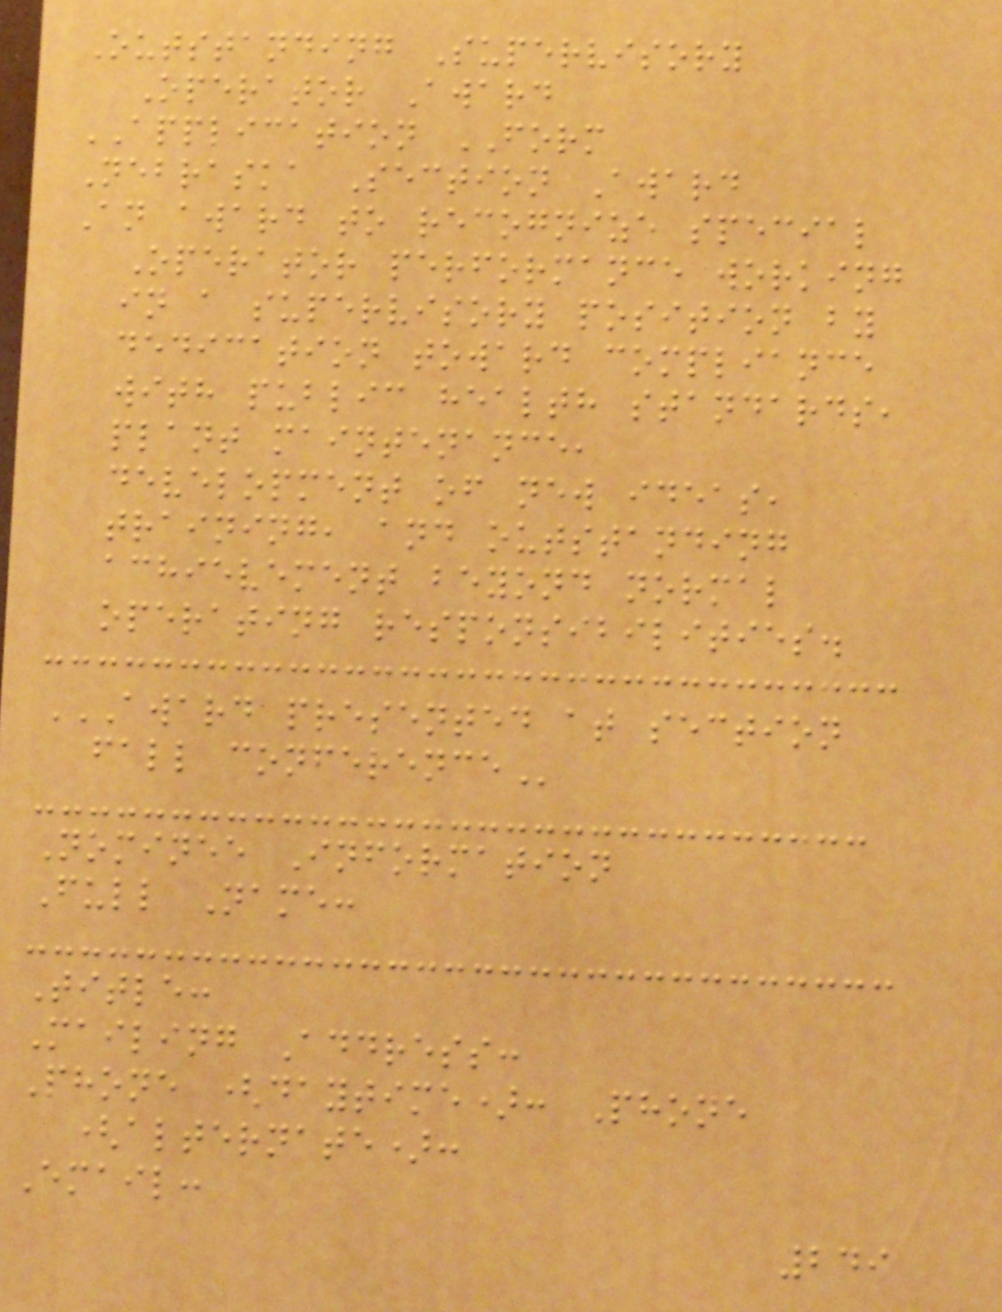Outstanding Supervisory
Operator Award
APPLICATION FORM
Nebraska Section Award
An award to recognize special
Operator performance working
in a supervisory position by
dedication toward compliance
with public health standards,
plant maintenance,
development of new ideas,
training, and outstanding
achievement beyond normal
operating responsibilities.
AWARD PRESENTED AT SECTION
FALL CONFERENCE
Nominee Information
Full Name:
Title:
Mailing Address:
Phone (daytime): Phone
(alternate):
Email:
249
